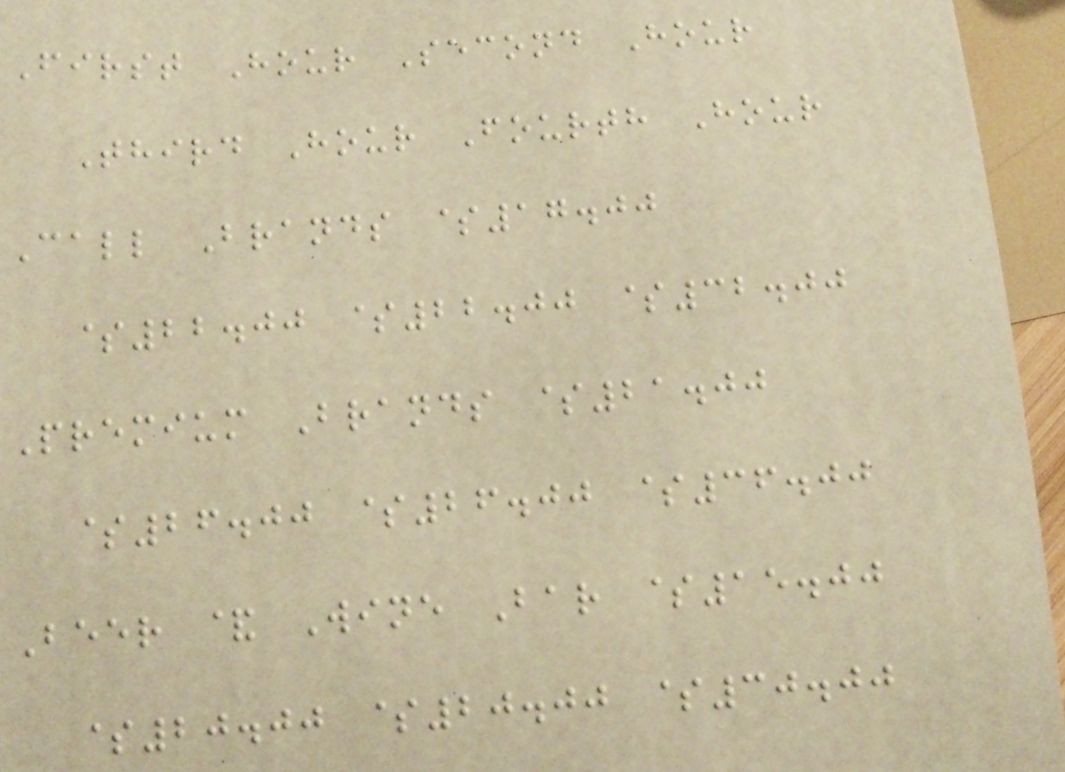First Hour Second Hour
Third Hour Fourth Hour
Call Brands $17.00
$22.00 $22.00 $32.00
Premium Brands $21.00
$26.00 $26.00 $36.00
Beer & Wine Bar $15.00
$20.00 $20.00 $30.00
